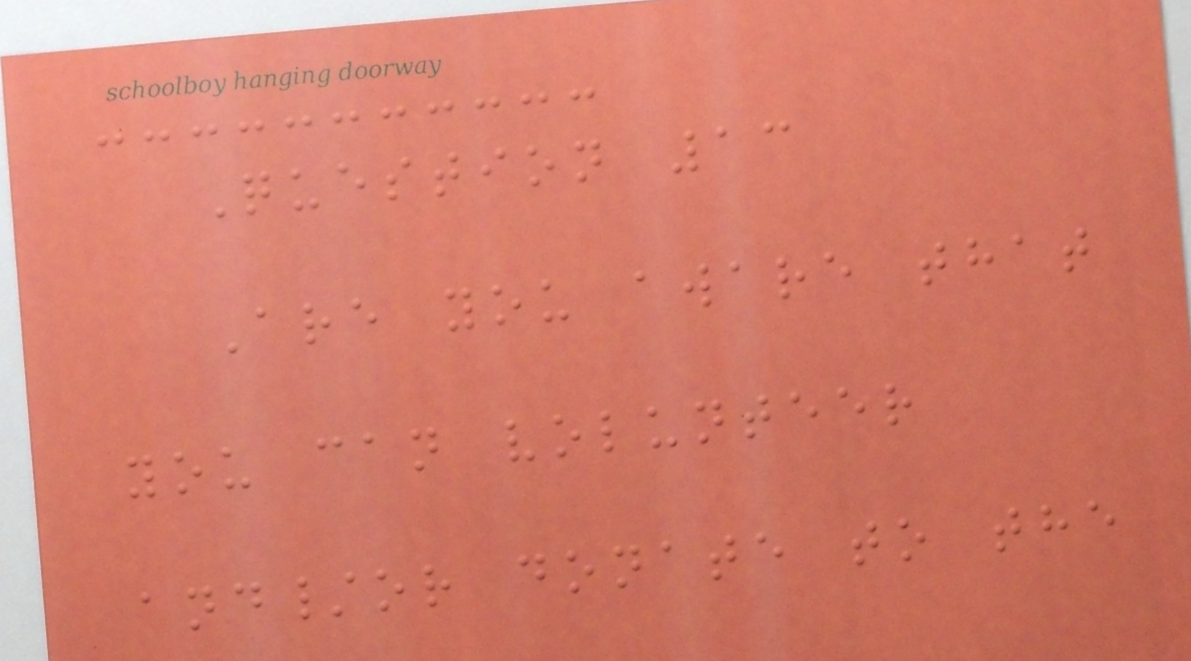Question 13
Are you aware that
you can volunteer
and/or donate to the
